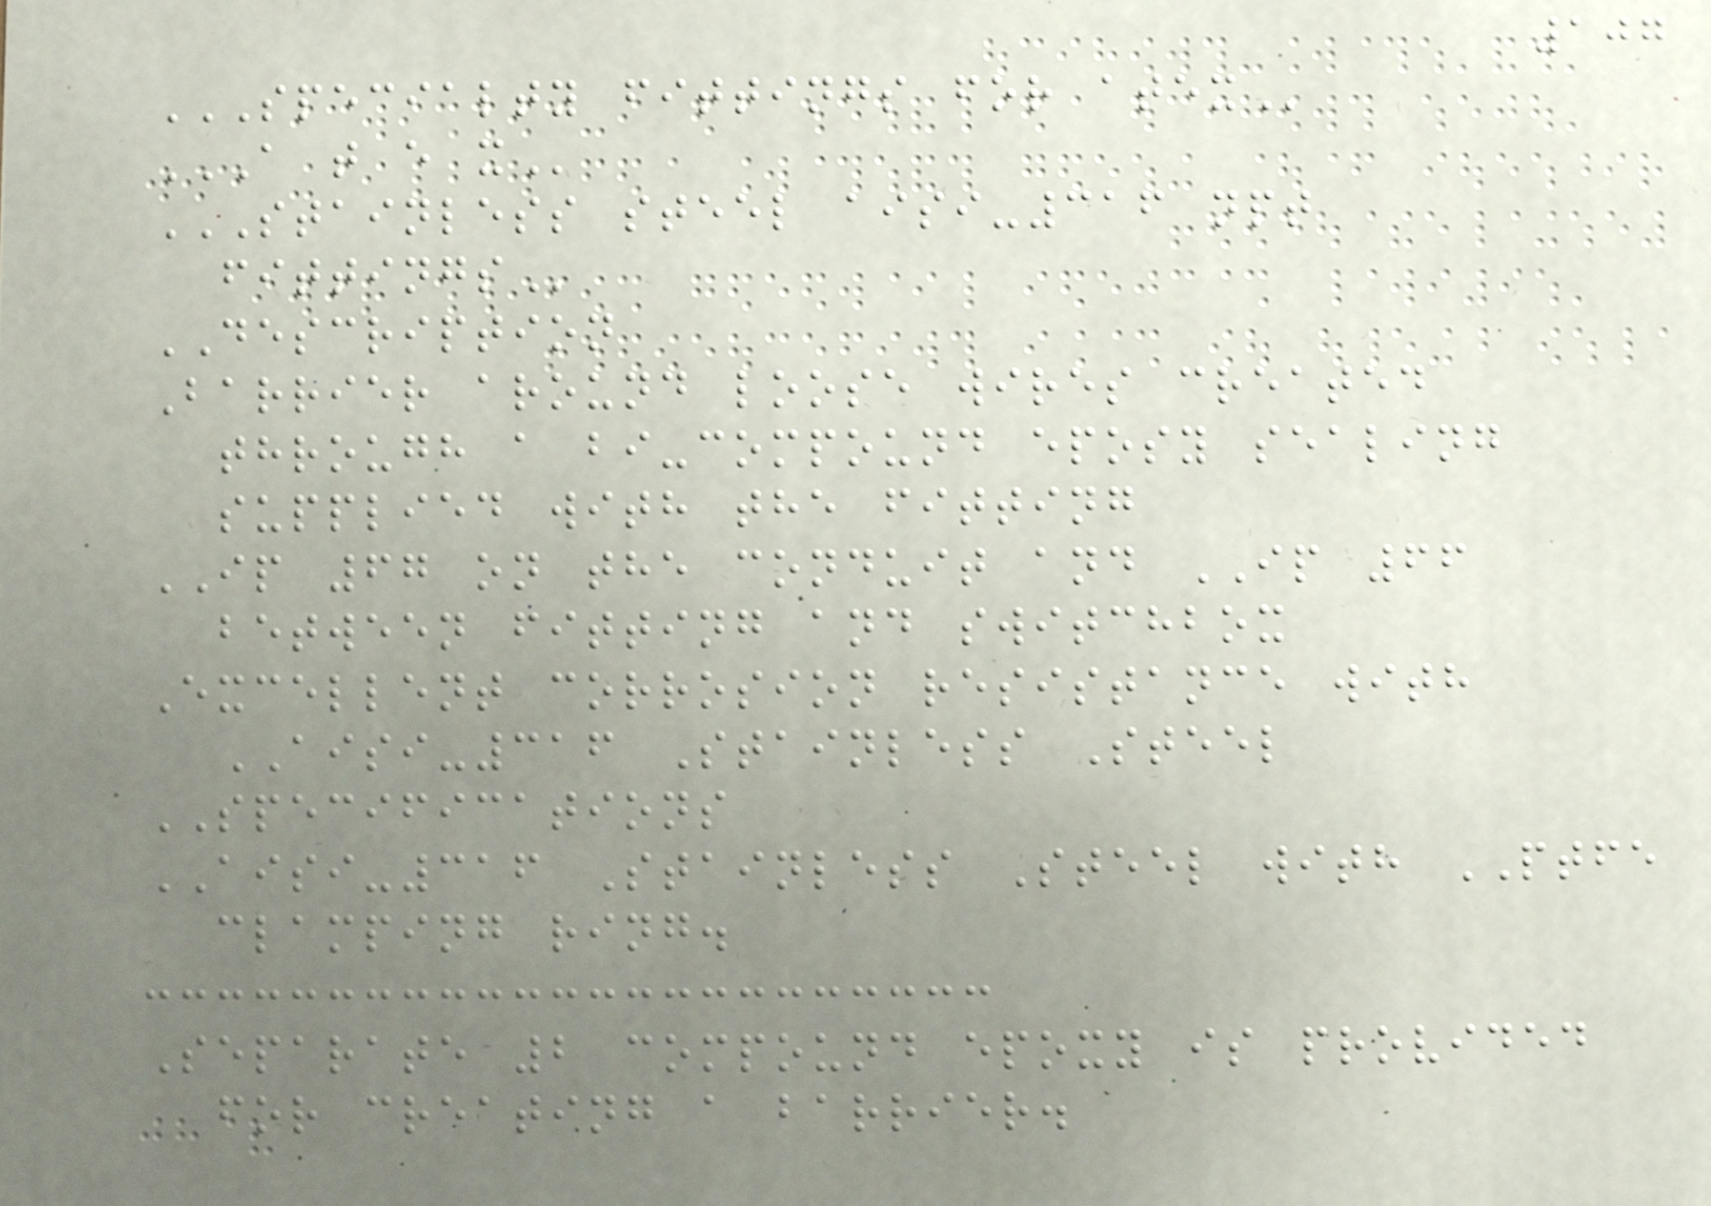107
SPECIALTY FITTINGS FOR ATEX
A T E X
STAINLESS STEEL AISI-316 NPT
FITTINGS
DESCRIPTION
Barrier around loose wires created
through a bi-compound eposy sealing
supplied with the fitting
IP 67 on the conduit and IP 66
between fitting and switchbox
Excellent corrosion resistance with
AISI-316 Stainless Steel
SPECIFICATIONS
AISI-316 Stainless Steel with PTFE
clamping ring.
Separate 2 compound epoxy is provided
for creating a barrier.
